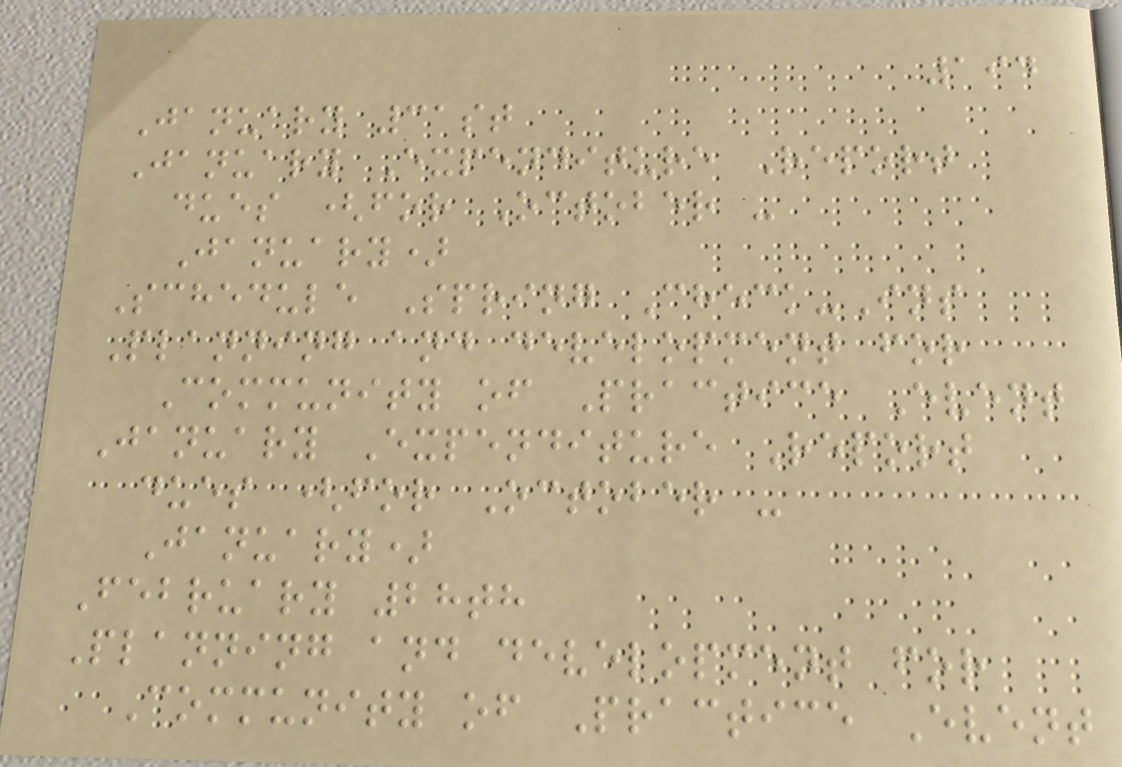194
January 31st
January Expenditure Report
dues (for October -
January)
Schedule Spring Check-Ins
Planning and development for
Community of Practice Event
January Expenditure Report
dues (for October -
January)
February 28th
Planning and development for
Community of Practice Event
